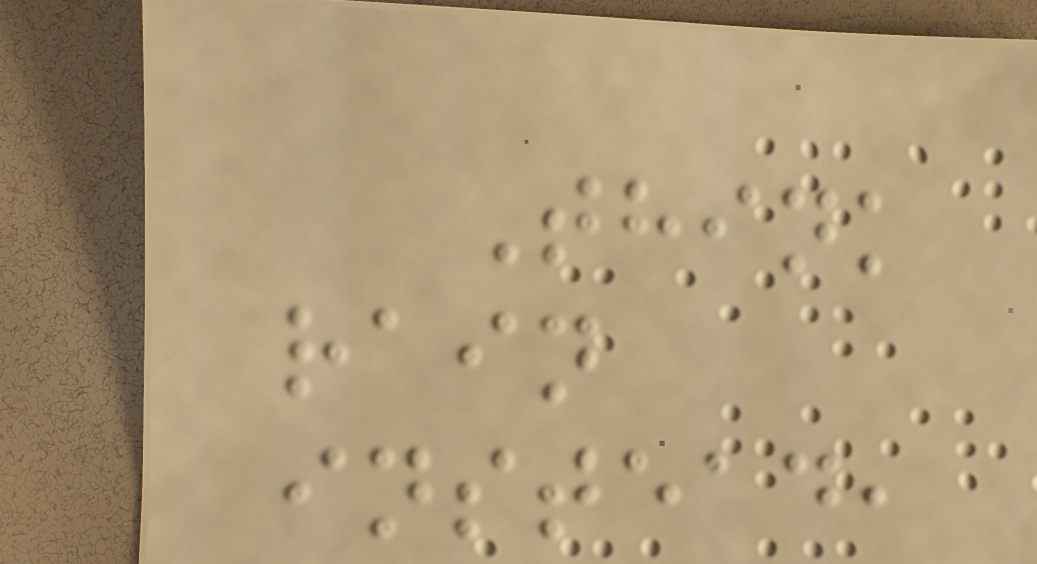Think
rain
instead,
